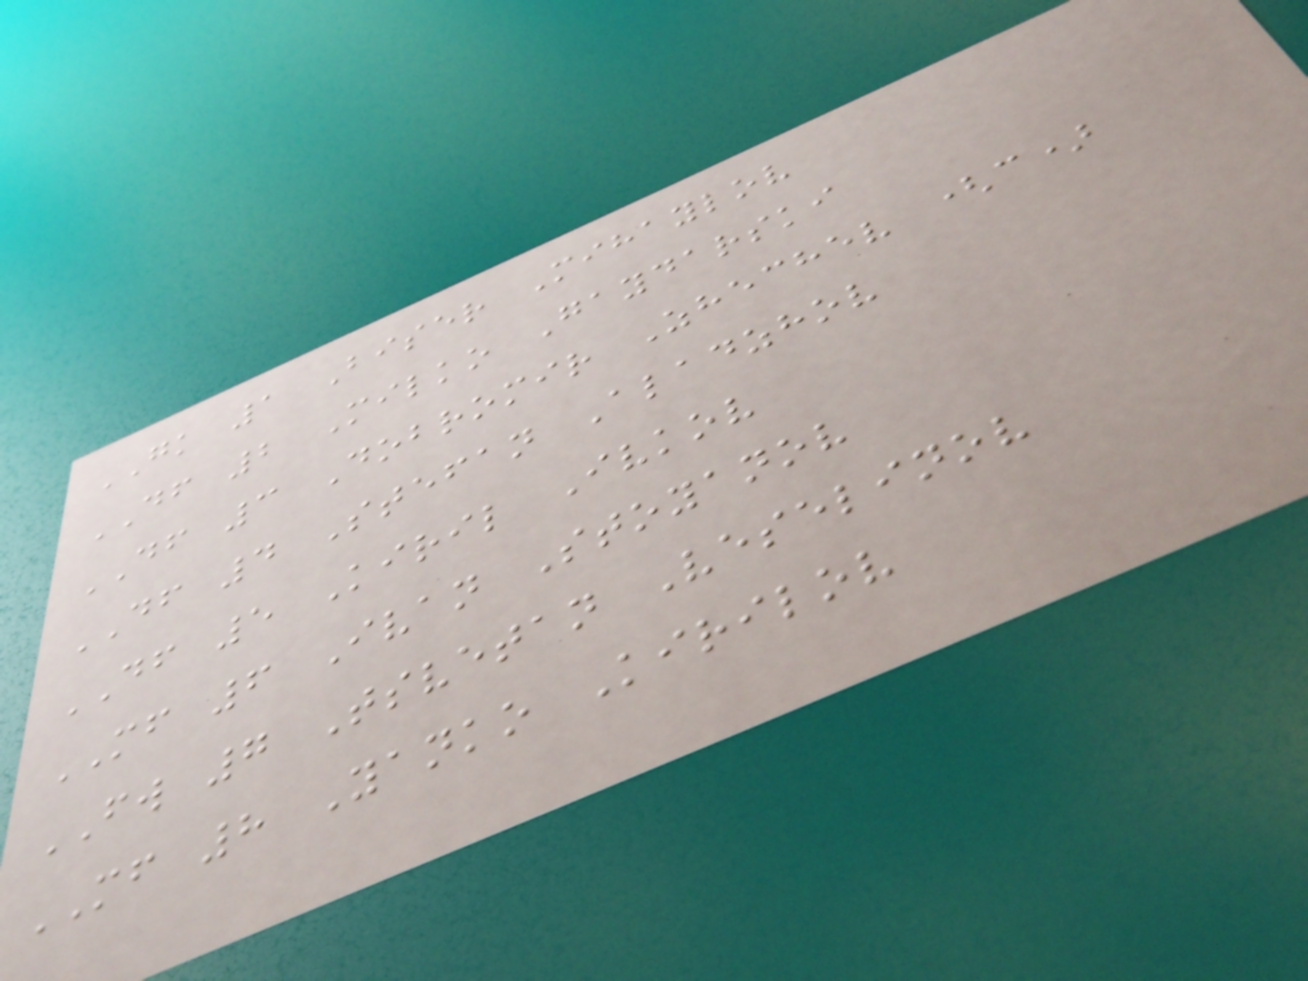GK 1 Biser Mihaylov
DF 2 Milko Gaydarski
DF 3 Dobromir Zhechev (c)
DF 4 Stefan Aladzhov
DF 5 Kiril Ivkov
MF 6 Ivan Stoyanov
FW 7 Tsvetan Veselinov
MF 8 Yanko Kirilov
